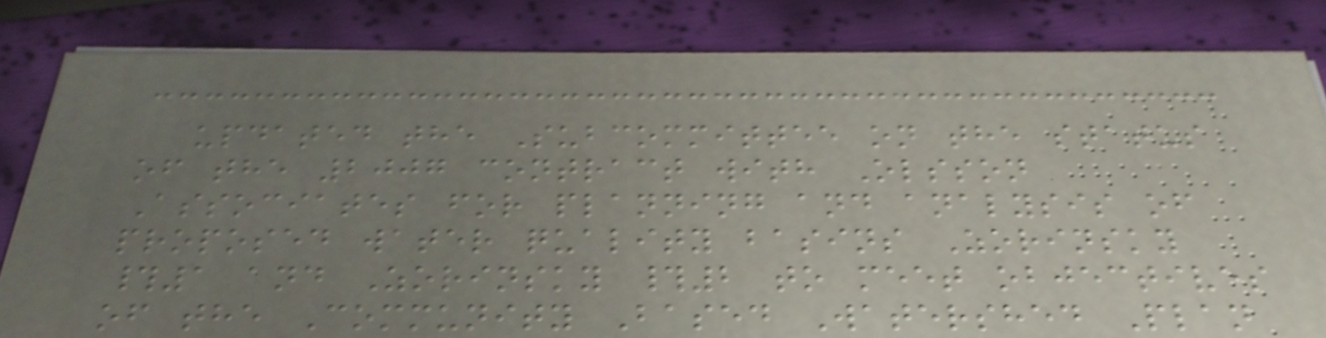updated the Subcommittee on the status
of the 2007 contract with Olsson
Associates for planning and analysis of
proposed water quality basins Zorinsky
#1 and Zorinsky #2 to meet objectives
of the Community Based Watershed Plan
